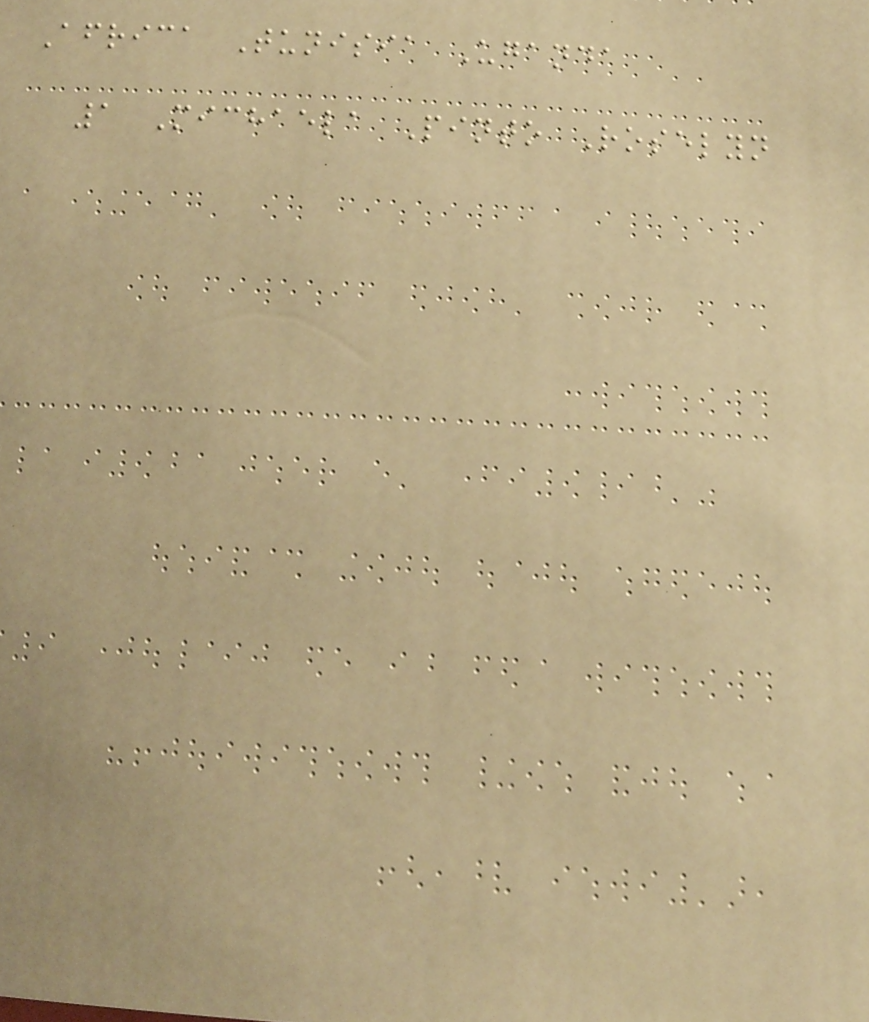Africa Tunisia Uganda
1 Michaela Pinto Roselyn
